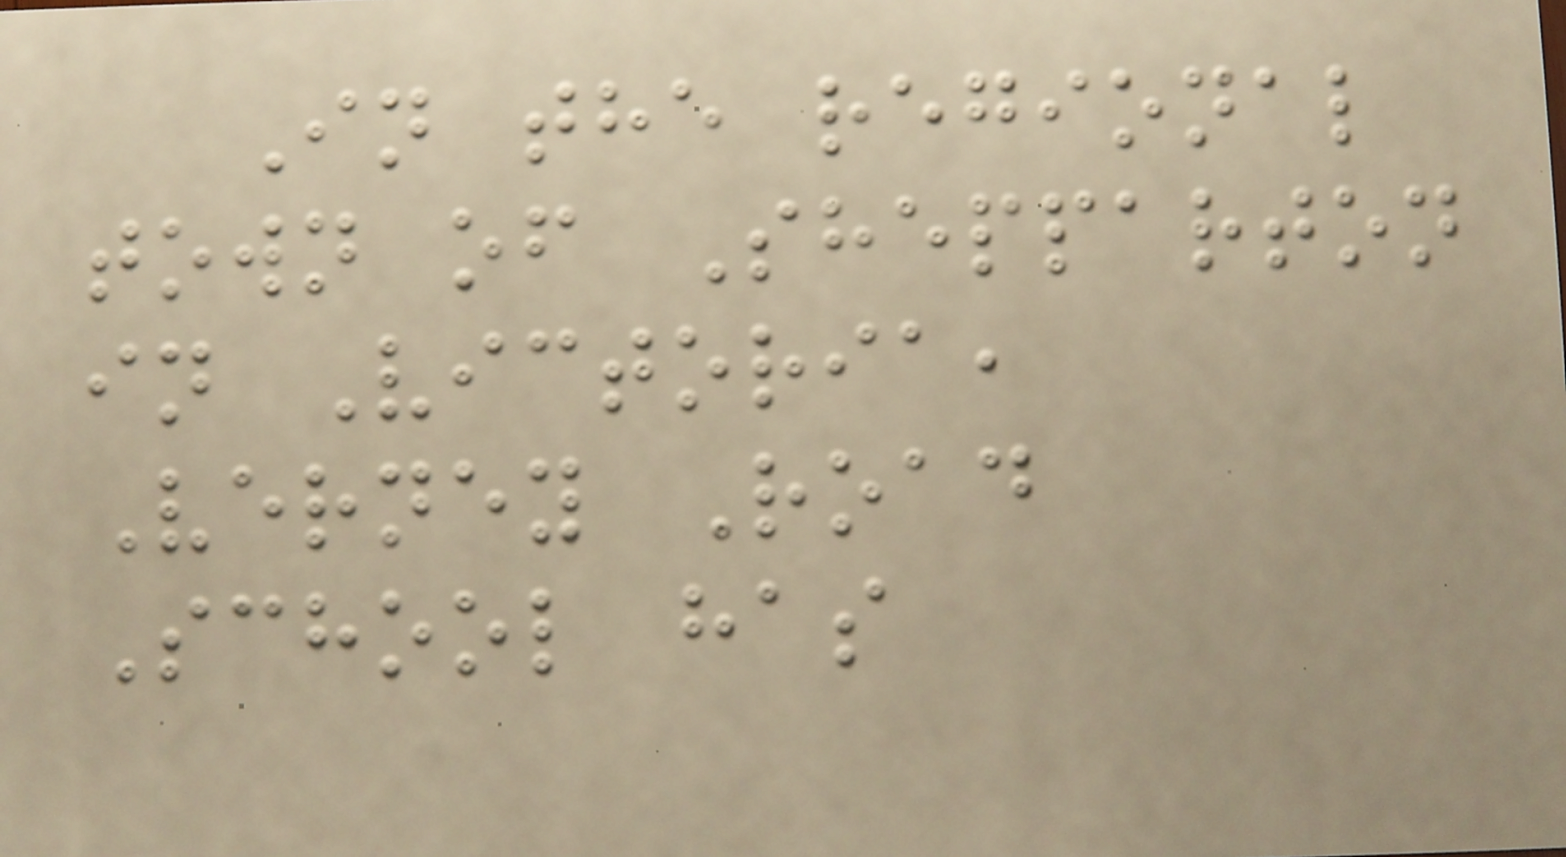In the regional
town of Shepparton
in Victoria,
Verney Road
School has
